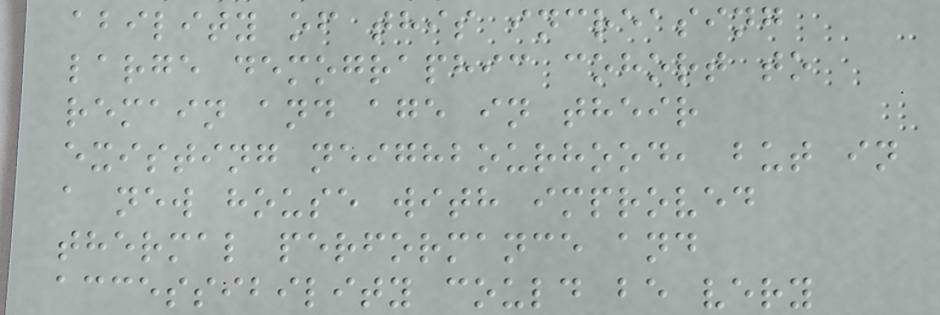ability of this increasing
large demographic cohort to
remain and age in their
existing neighbourhood, but in
a new house with improved
thermal performance and
accessibility could be very
